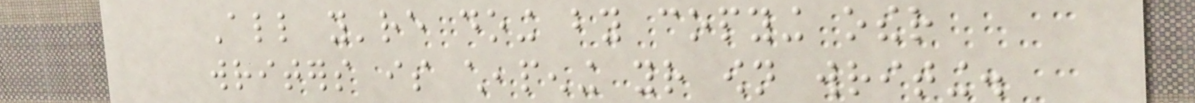All you're doing by copying other
writers is cheapening your own writing.
